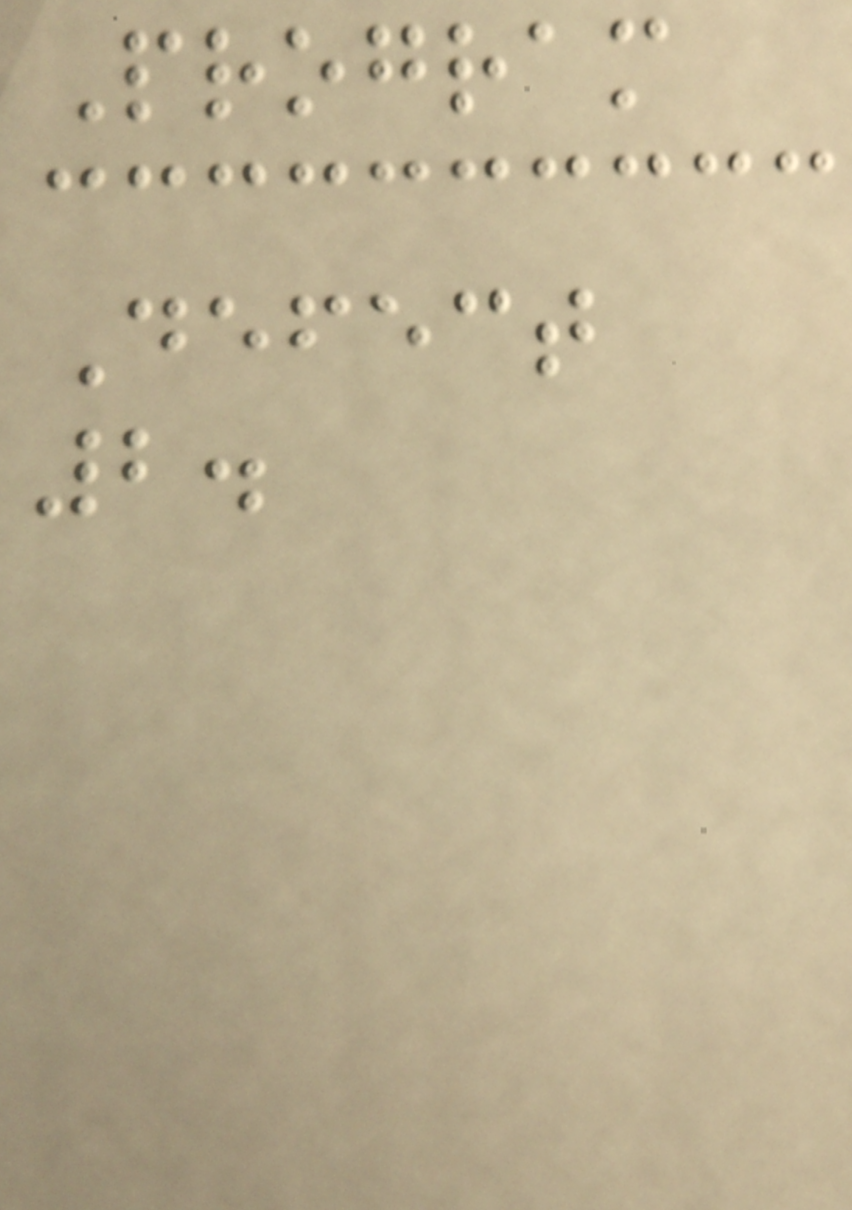Program
Defect
2.
